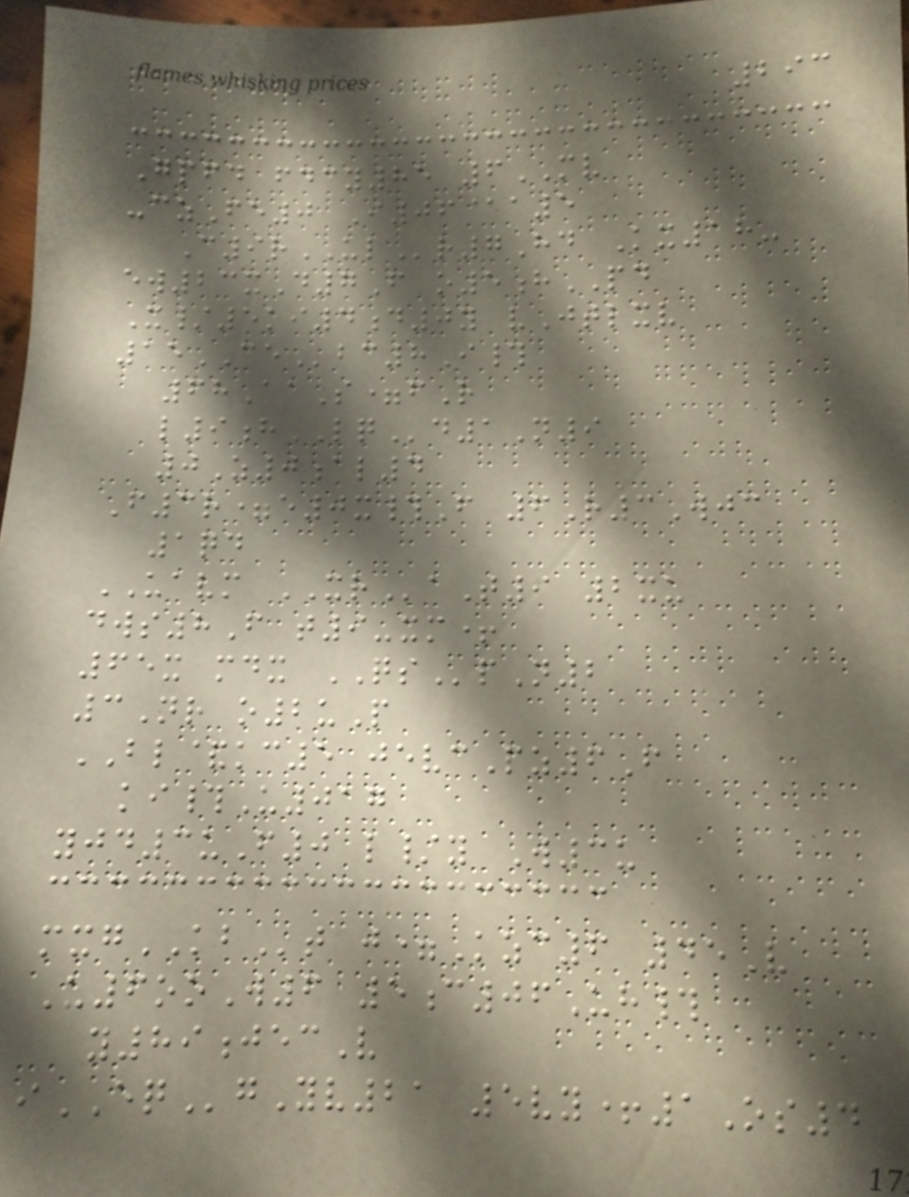293
Gpfd fdcy85 6MV
-czFe0 I06@a5
C9rULr7Hd Kx18-
ew23xD7F o5hPD
X/5ki4d0y vJtlxv
15CEbc8I#
68AaS=fR
l9hLQd1N9
0Z0al4
F3r=e0x#F 6R3Wjc
1qd
UAVM XRaT9 2xu
dws8F t9-xm+
65x mdx QSpN2
3Nr o2uP
BL&kc5 jevcPz6F
ki#U017
yjd3uF0 l/y W3u
mxgKBt j=Kzc6 45V
U6ooW6 5c06Uh#
y89jecV
iEQgYv21 5vy+1Os4
